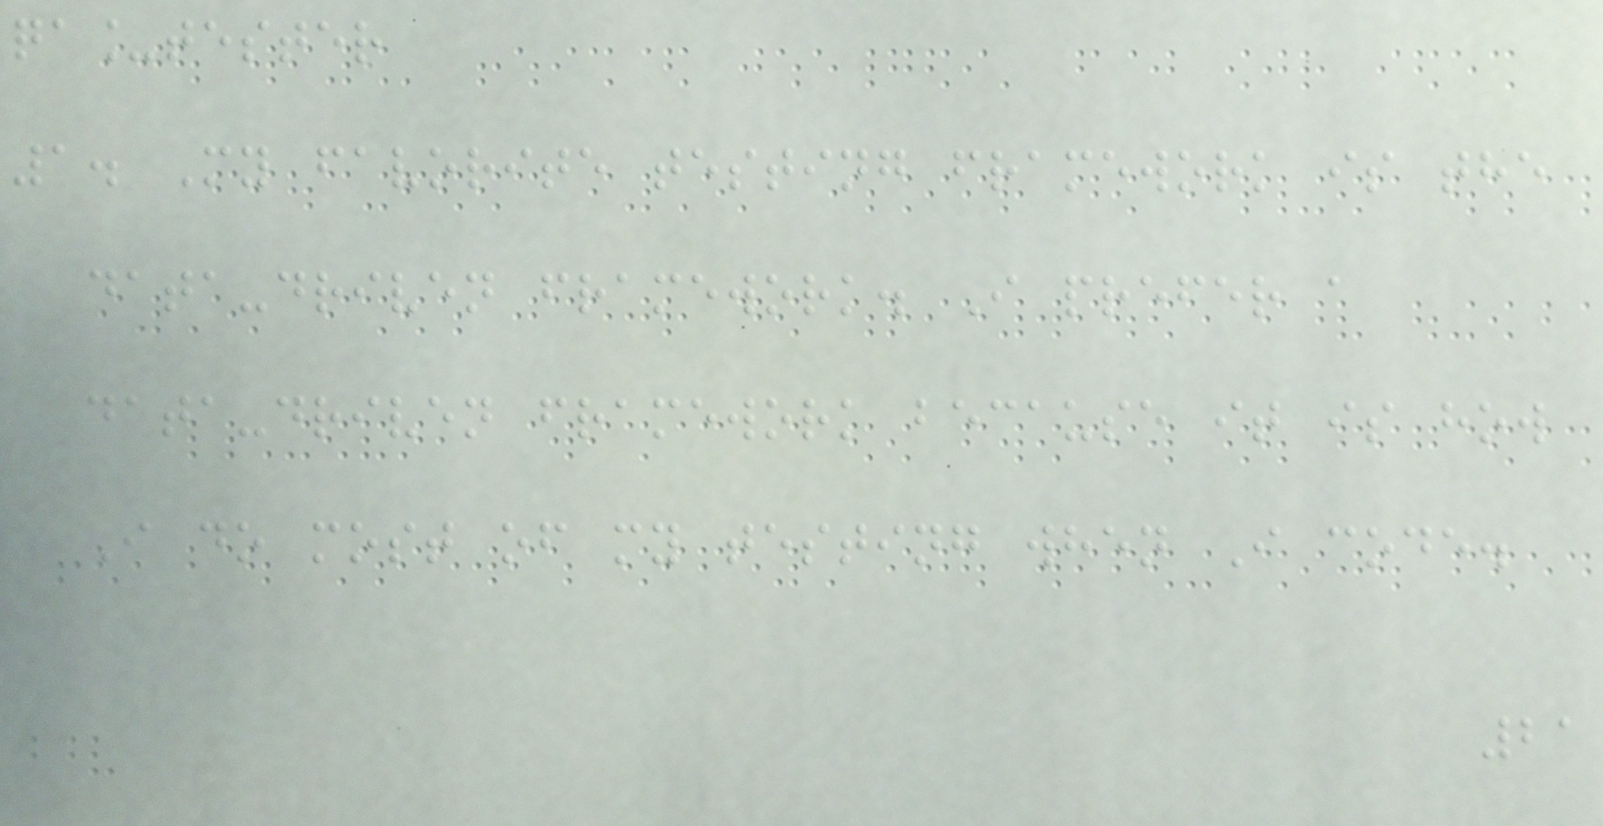qa_tester
1. My favorite testing framework is the
data-driven framework. I prefer a
data-driven framework because it is how
I do most of my testing when I code.
21
